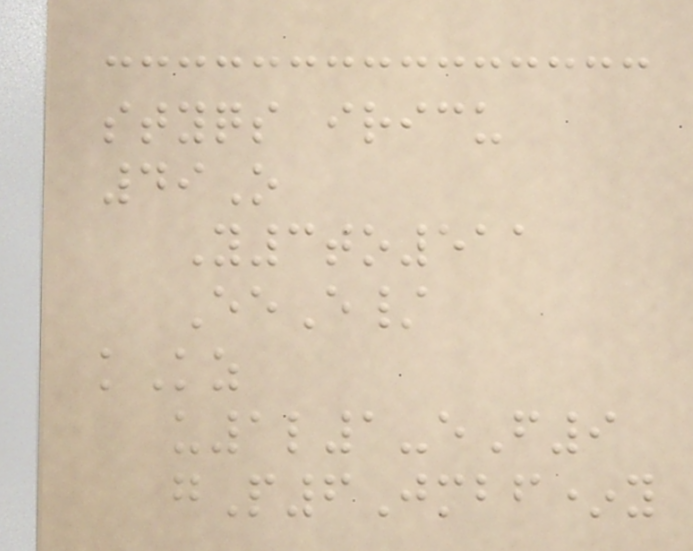styqs iricu
49O
Y3to511
EeE/
kKz
u1l1-eF9
gP6Jmbf*y
